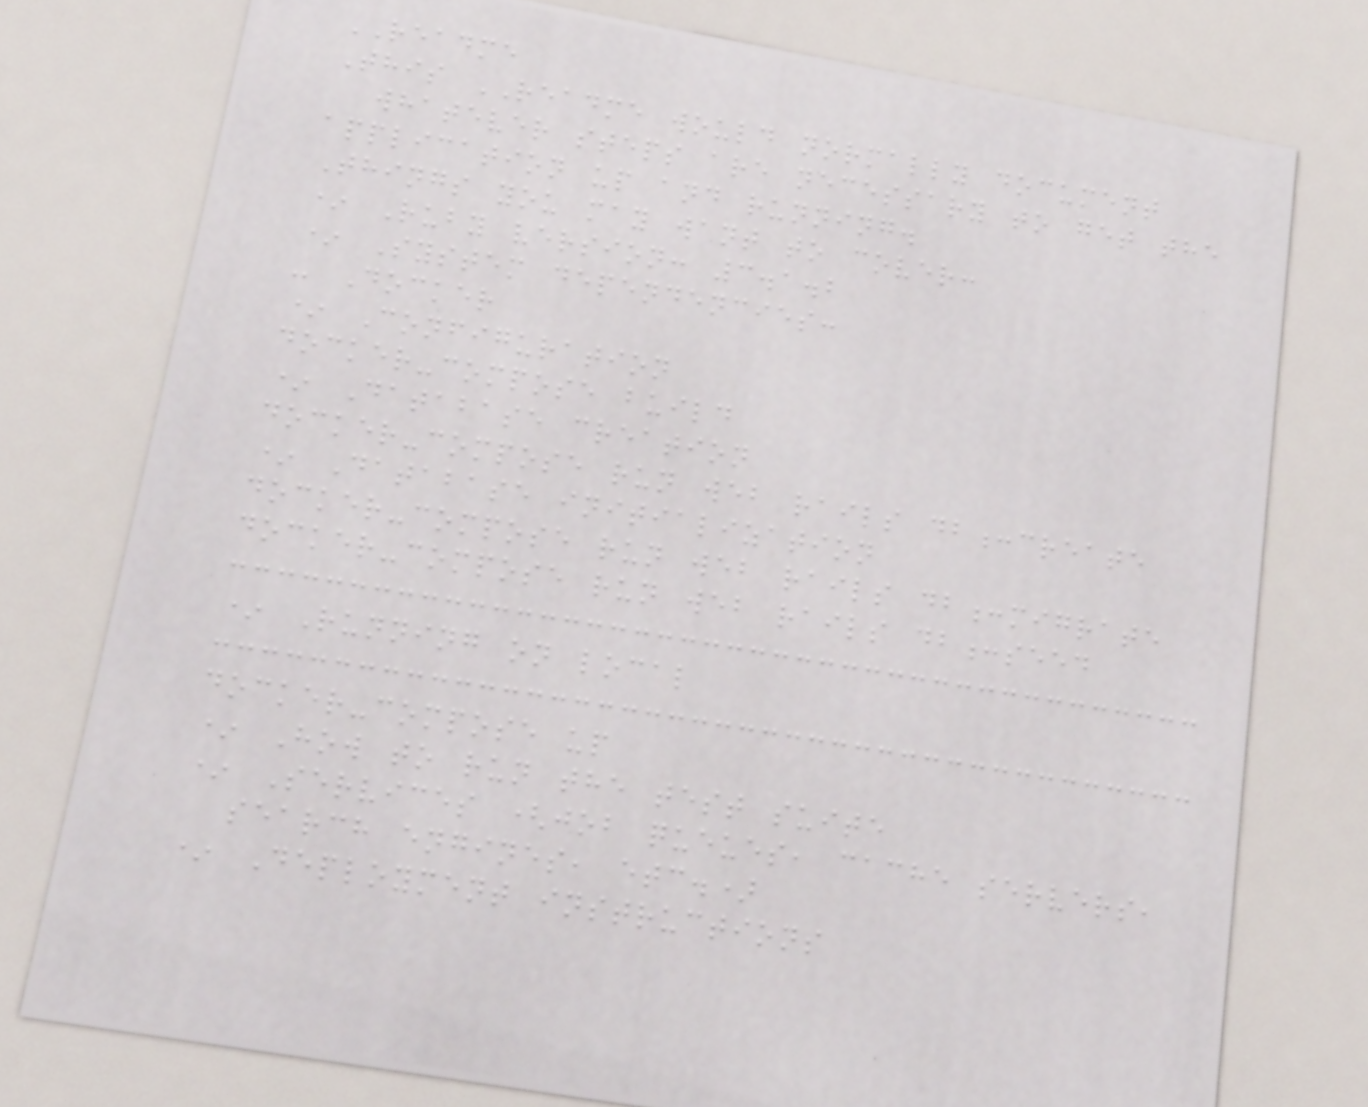README
This README would normally document
whatever steps are necessary to get the
application up and running.
Things you may want to cover:
* Ruby version: 3.1.2
* System dependencies:
- Docker
* Configuration
docker-compose build
* Database creation
docker-compose run web rails db:create
* Database initialization
docker-compose run web rails db:migrate
docker-compose run web rails db:seed
* Running on local
docker-compose up
* How to run the test suite
* Services (job queues, cache servers,
search engines, etc.)
* Deployment instructions
